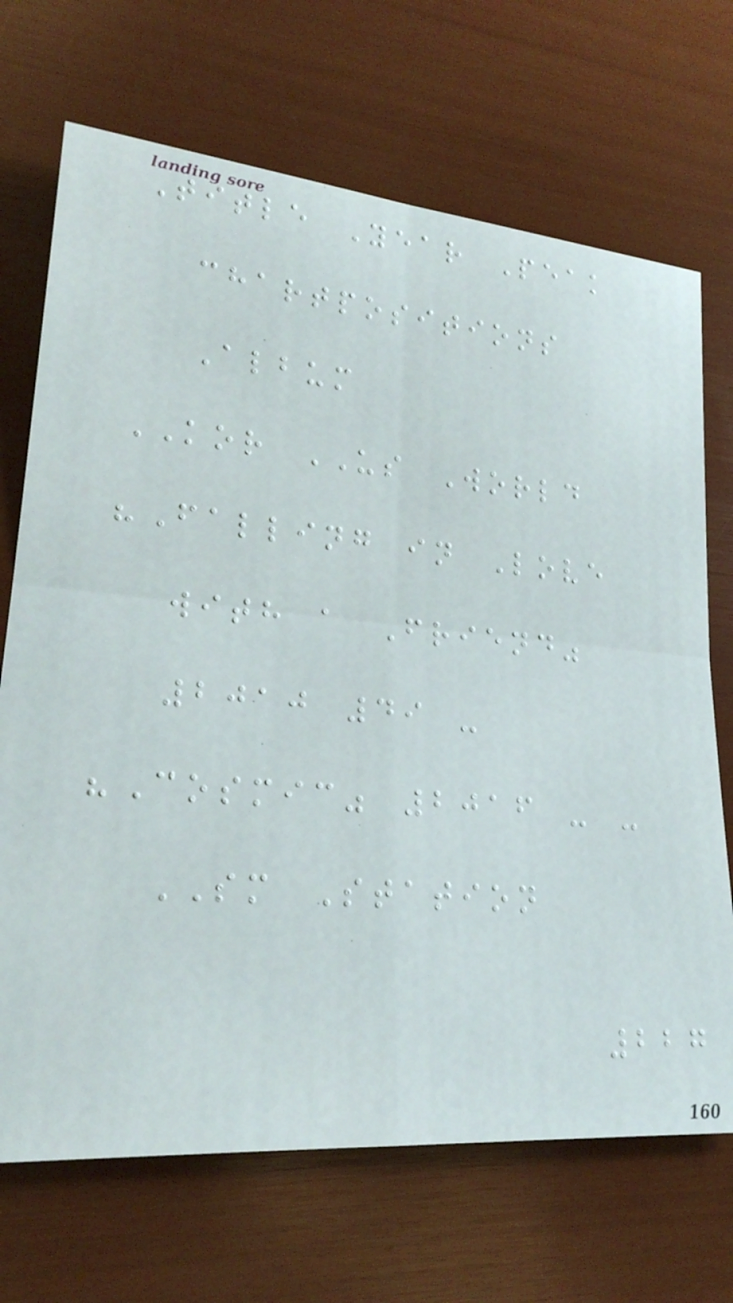Title Year Peak
chartpositions
Album
KOR US World
"Falling in Love
with a Friend"
2010 49 -
"Cosmic" 2016 - -
SM Station
227
